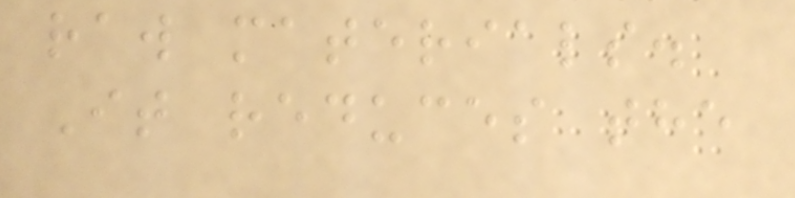raw materials.
It reduces the
